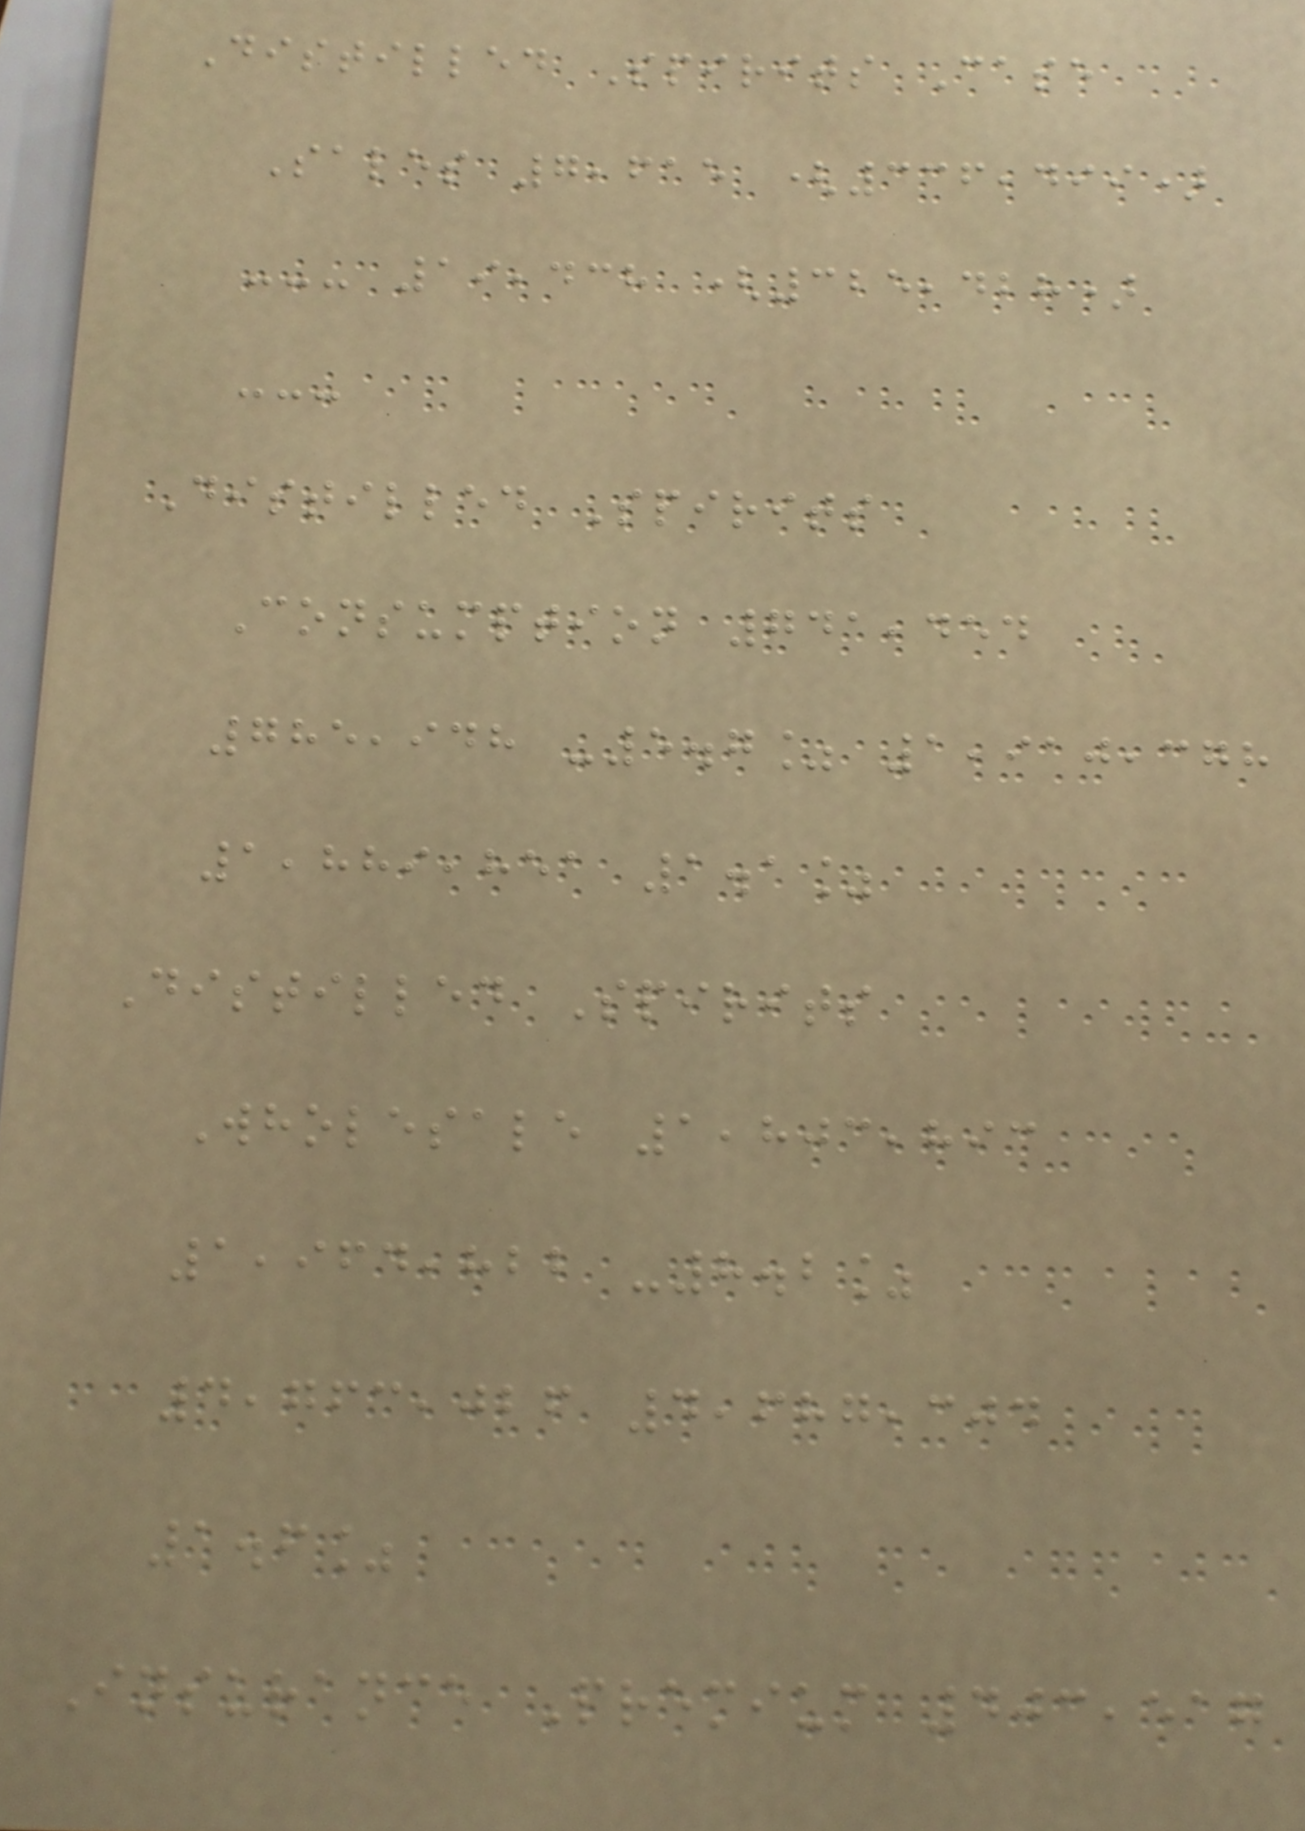Distilled Spirits Case
Sales 7,615 (336,499)
--- 19,438 (325,428)
---
Distilled Spirits
Consumption 741,454
785,948 -5.7% 1,910,378
1,889,851 1.1%
Distilled Spirits
Wholesale 1,803,893
1,964,822 -8.2%
4,763,026 4,687,304
1.6%
Insurance Premium 403,517
